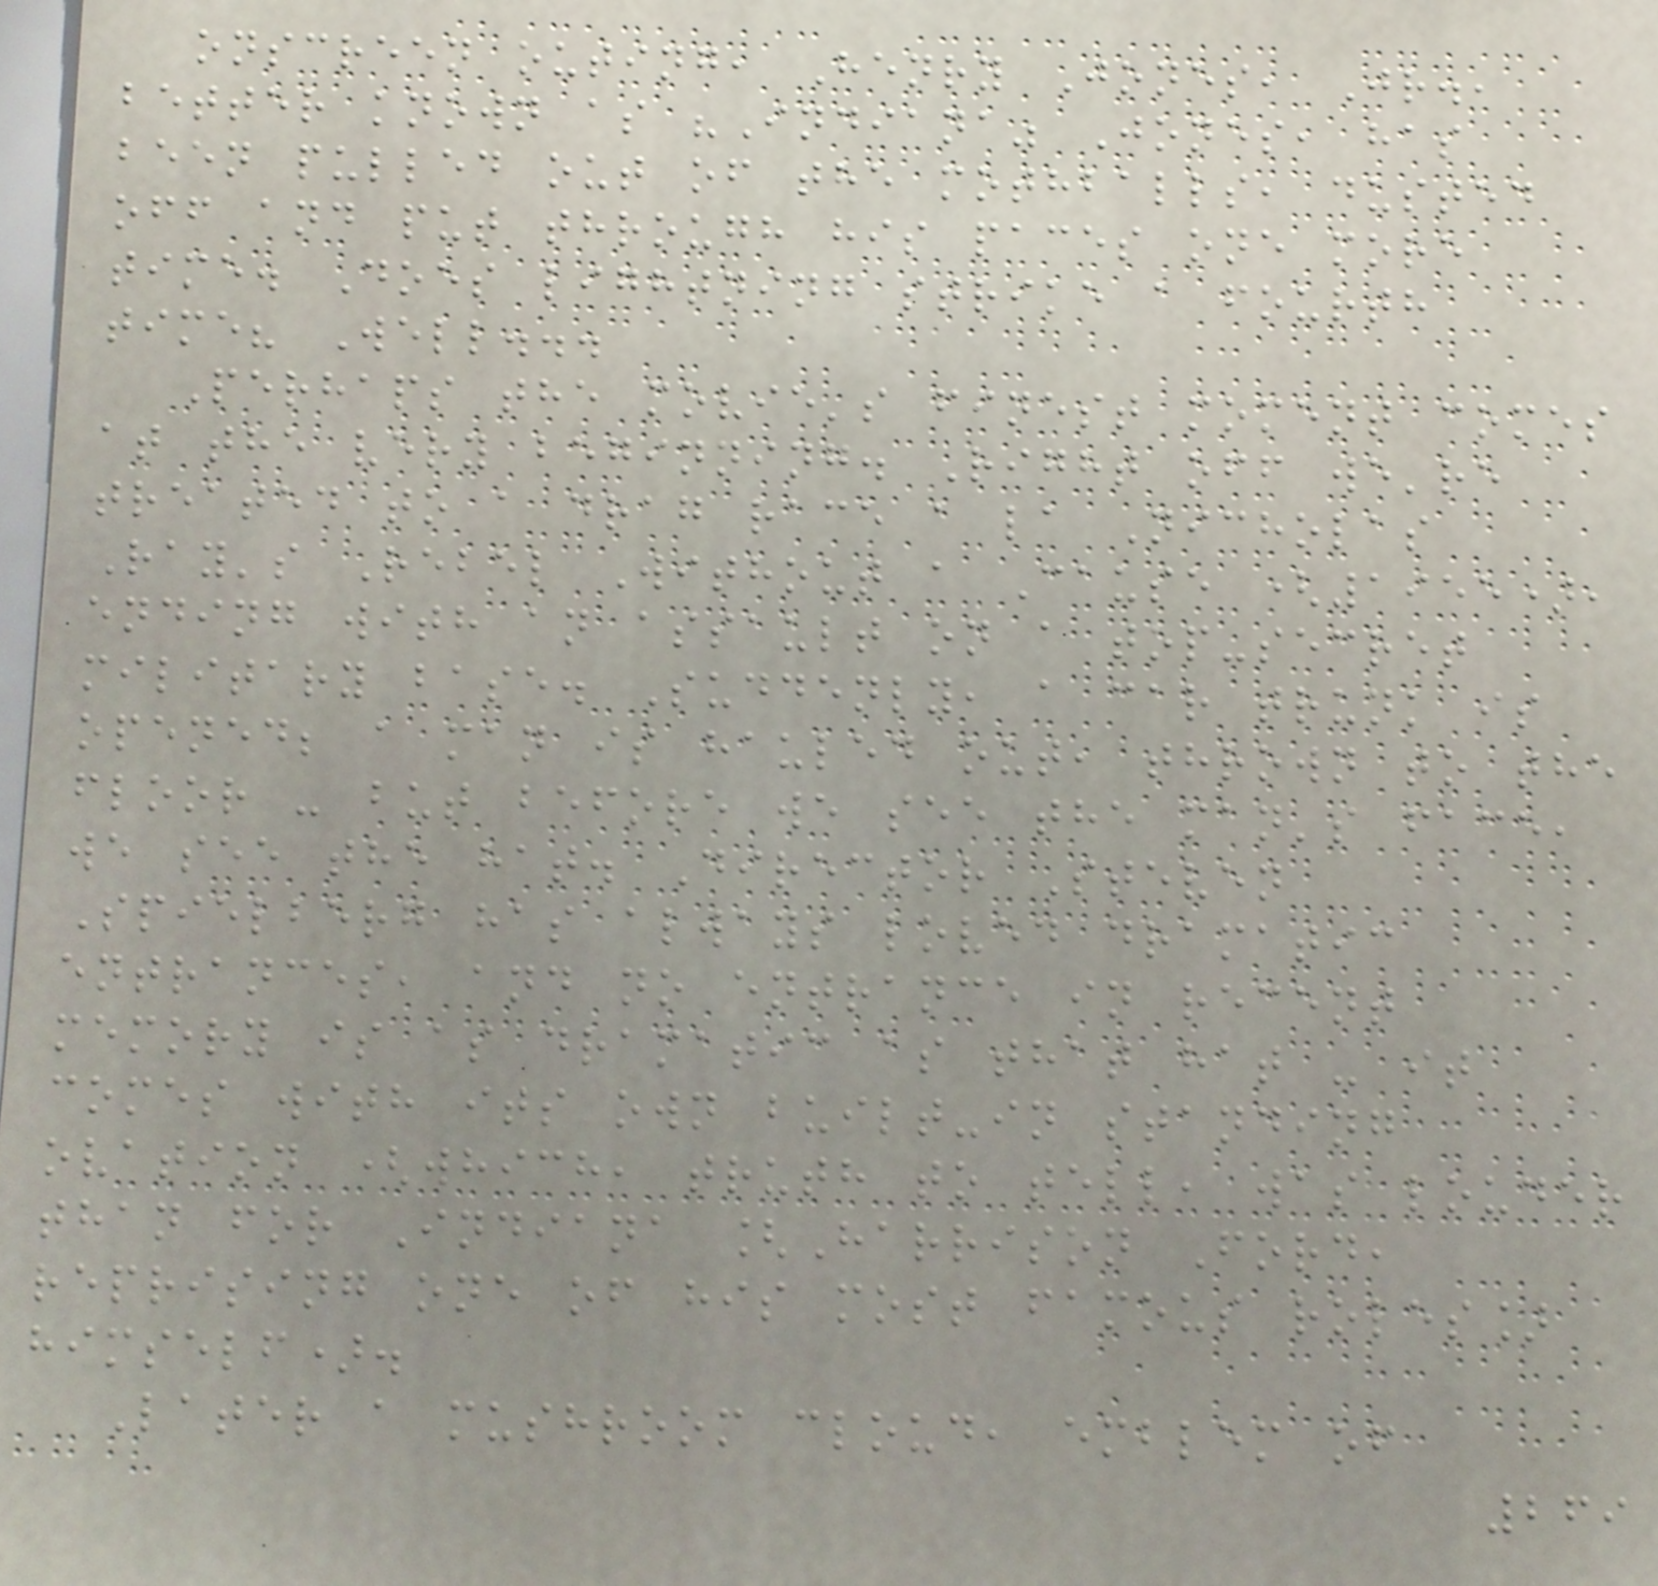onscreen outing, Henry Jones, Jr.,
better known as "Indiana" Jones, has
been pulled out of the mothballs, dusted
off and put through his paces one more
time. Does lightning strike a fourth
time? Well...
Perhaps the movie's finest moment comes
at the very beginning. Right off we're
treated to a drag race a la Nicholas
Ray's Rebel Without a Cause (1955),
ending with an assault on a top-secret
military base. Suddenly, a car trunk is
opened; a man is hauled out, thrown to the
floor - but before we see the man's face,
we see the hat. Director Steven
Spielberg has always loved dramatic
entrances, and no entrance in recent
memory is as dramatic as that hat - it
comes with its own built-in standing
ovation (which, truth to tell, was louder
than for Indiana [Harrison Ford,
reprising one of his most famous roles]
himself).
Later a mushroom cloud, emblem of
269
